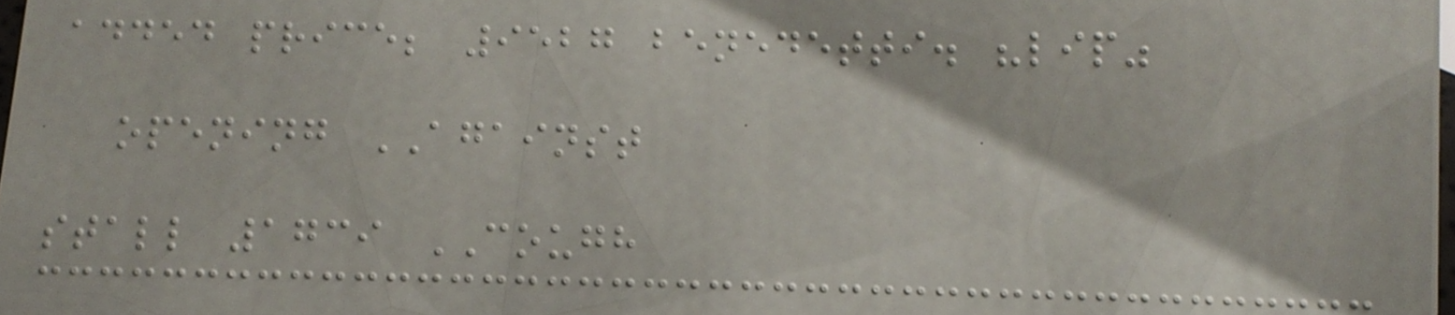added price; 9527 benedetti. "lip"
opening AGAINST
stall 1739 COUGH
